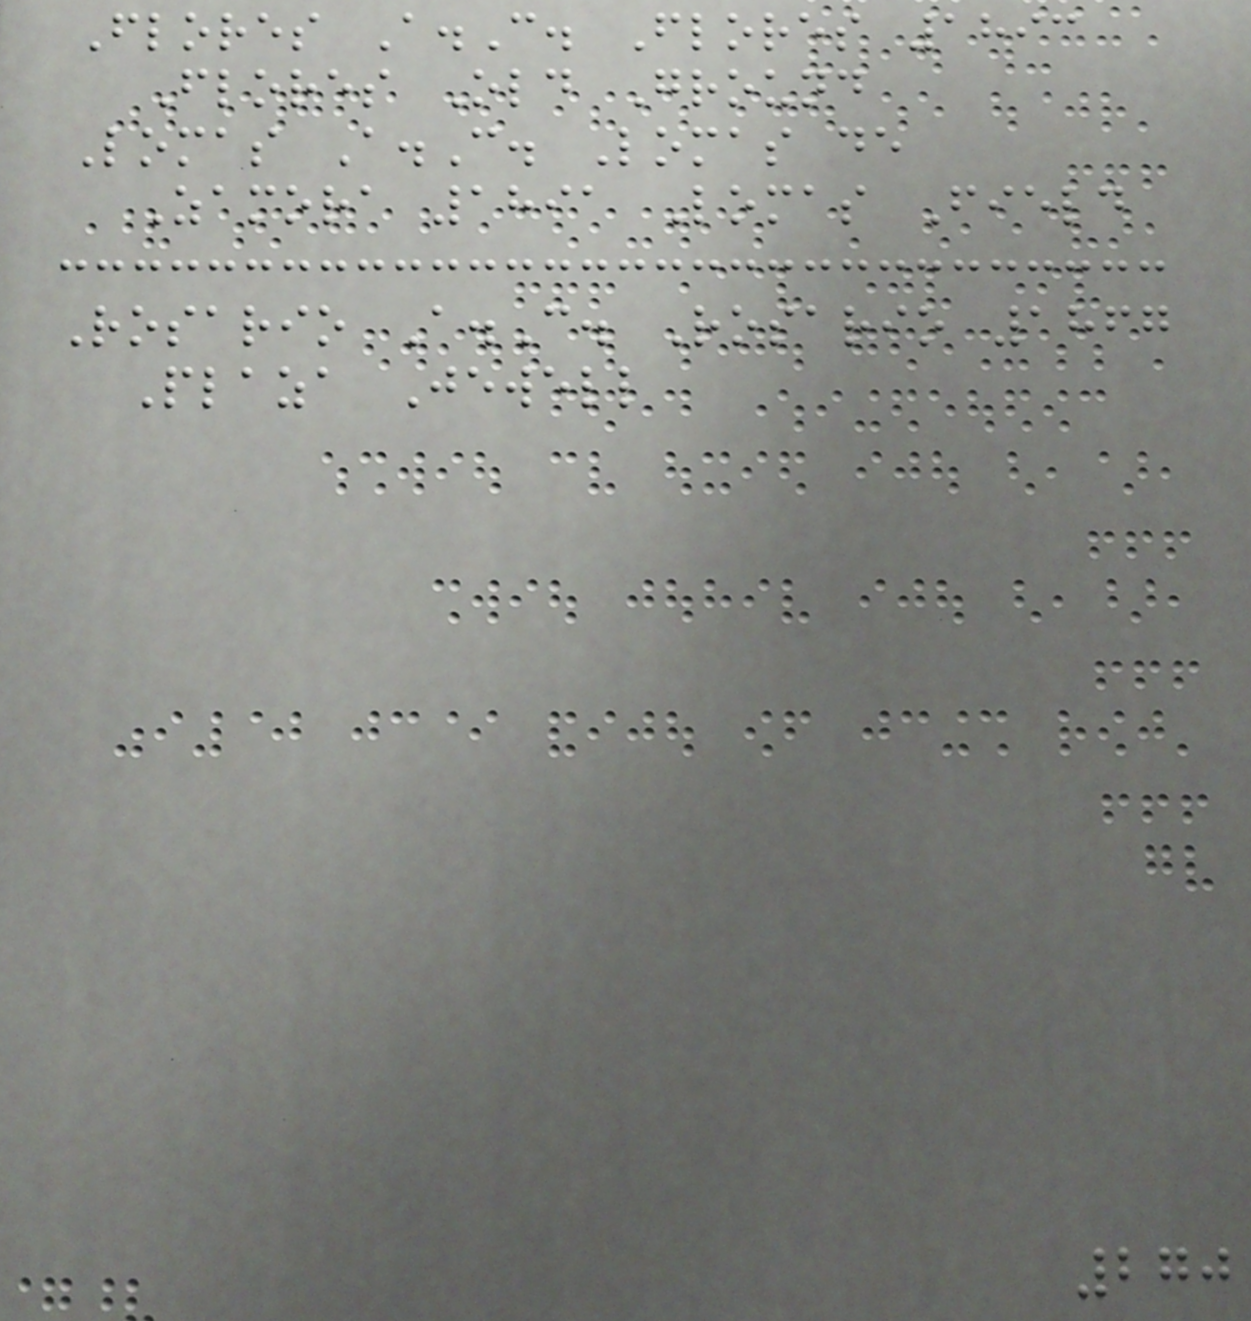Flores A.C. Flores 1893
Flores Old Ground
Lomas A.C. Lomas de
Zamora 1891 Lomas Field
Rosario A.C. Rosario 1867
Plaza Jewell
270
